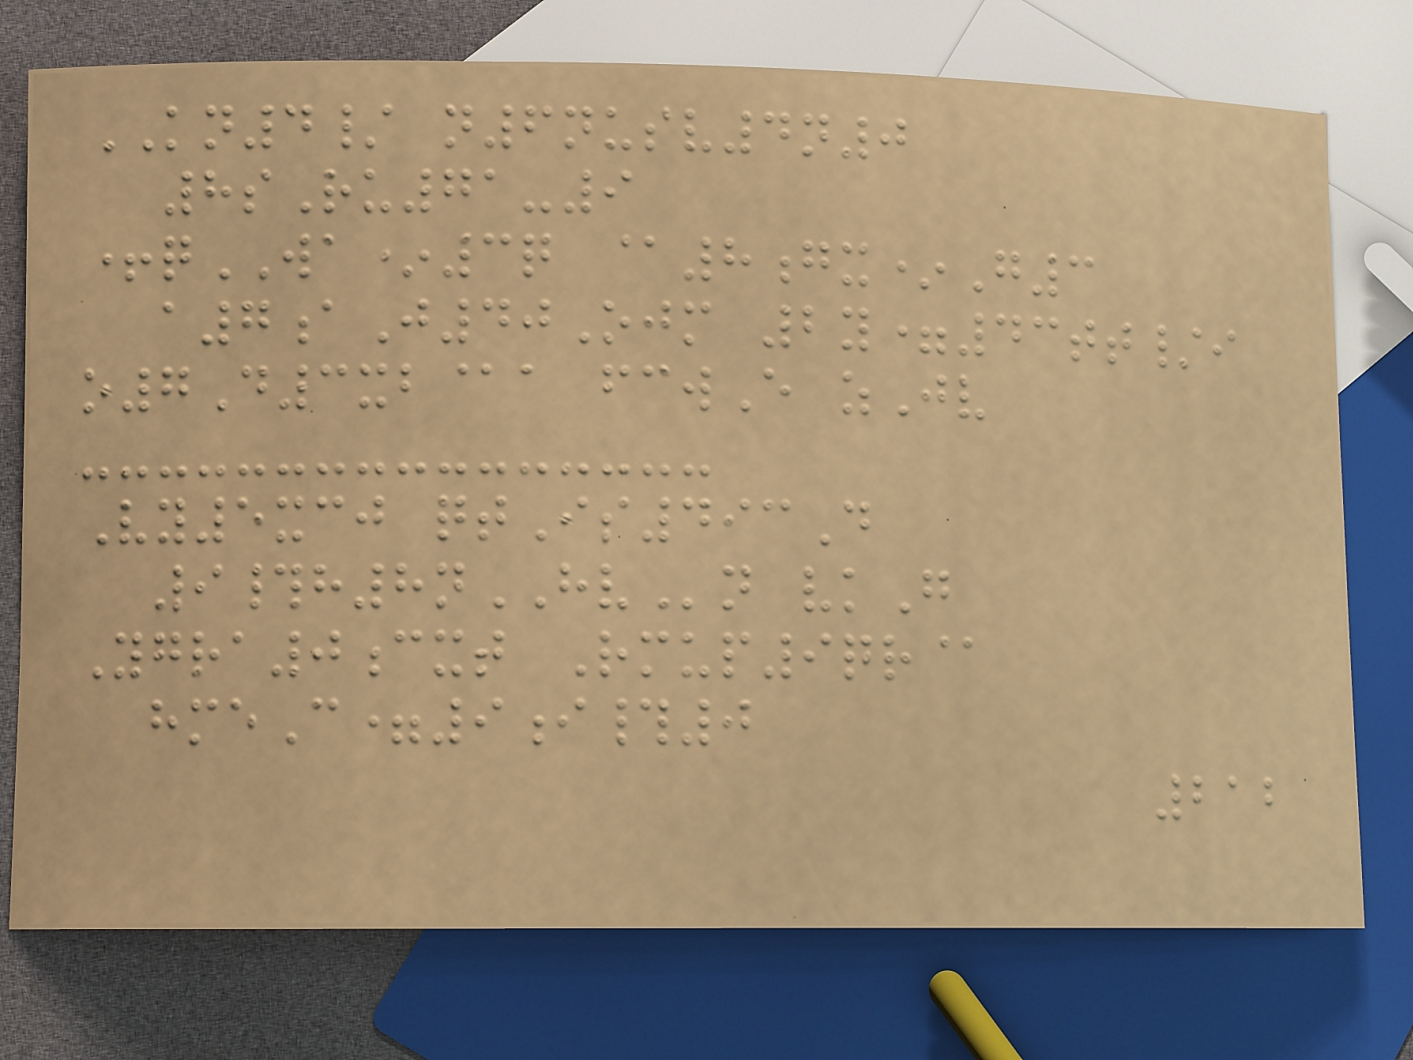KN4/ n6nusv4n0
8sRu71-9
+qWA*3q @8gx*G3
a7aJ40Ojm 2y=43tt/i
o7D3xb@a fcwE zJv
Vy5xcj qtIs493D
9#h8nHVn vkG
Ygra0cxt Rmup9qr@
hmeC=9i#0
212
